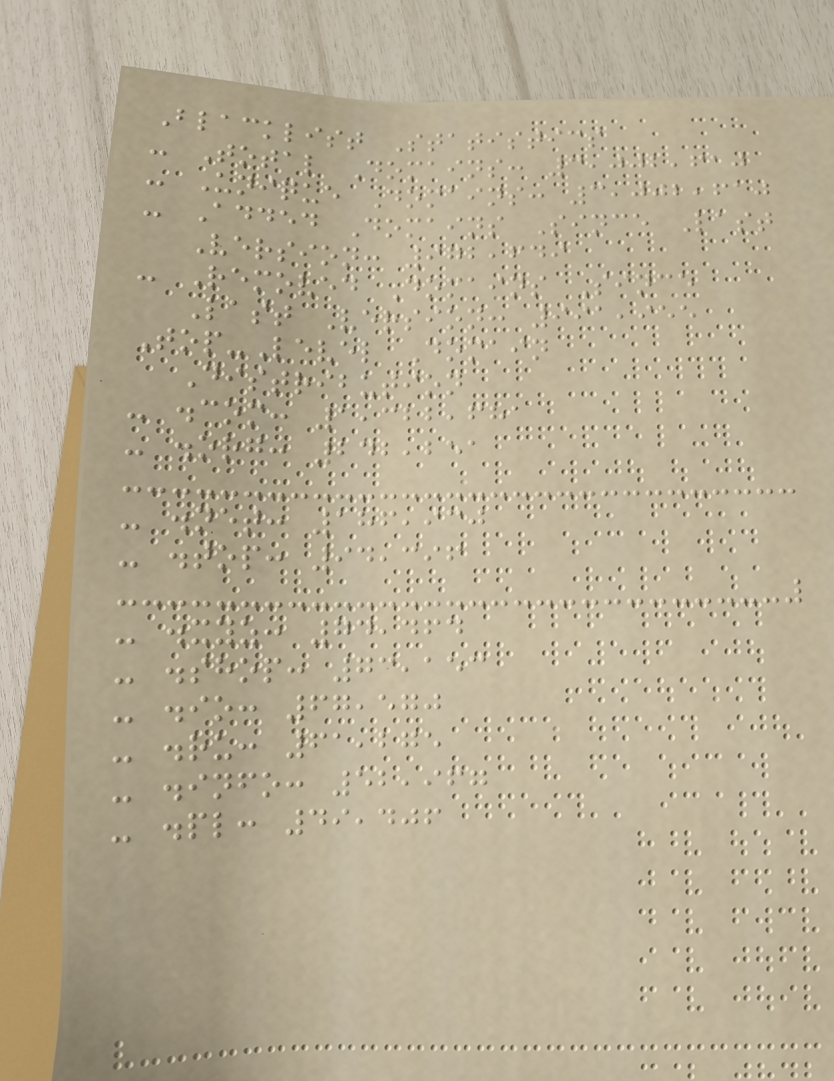Blacklist Statistics
- Total Domains: 3,002,610
- Unique Domains: 3,002,610
- Added Domains Since Last
Version: 972,649
- Removed Domains Since
Last Version: 991,955
Top-Level Domain
Distribution
- .com: 1,322,681
- .org: 242,251
- .net: 186,930
- .top: 94,396
- .xyz: 74,464
- .shop: 73,153
- .io: 67,570
- .ru: 61,275
- .info: 52,967
- .pl: 49,406
